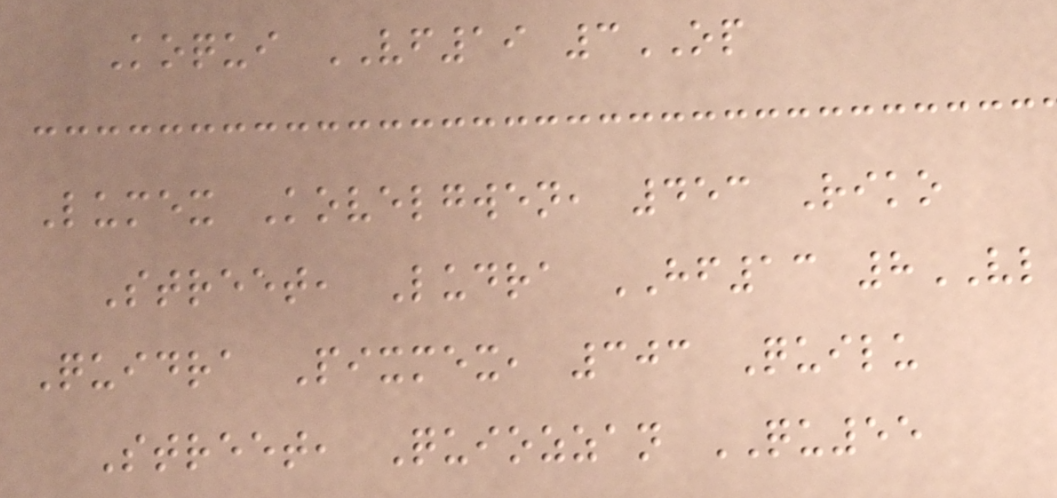Koqui VF19 3OP
Lumex Kovelgwen, 453 Riko
Street, Ludra HF13 8VL
Quidra Pixmex, 303 Quilu
Street, Quiozzan QU55
